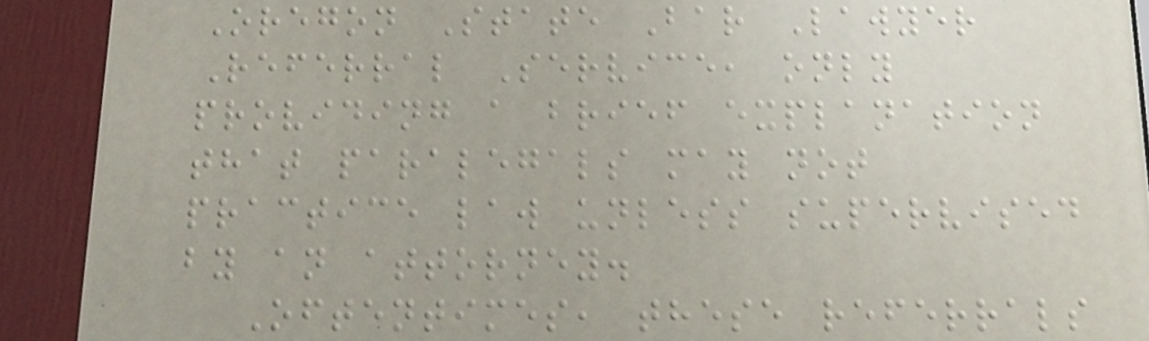Oregon State Bar Lawyer
Referral Service, only
providing a brief explanation
that paralegals may not
practice law unless supervised
by an attorney.
Oftentimes, these referrals
